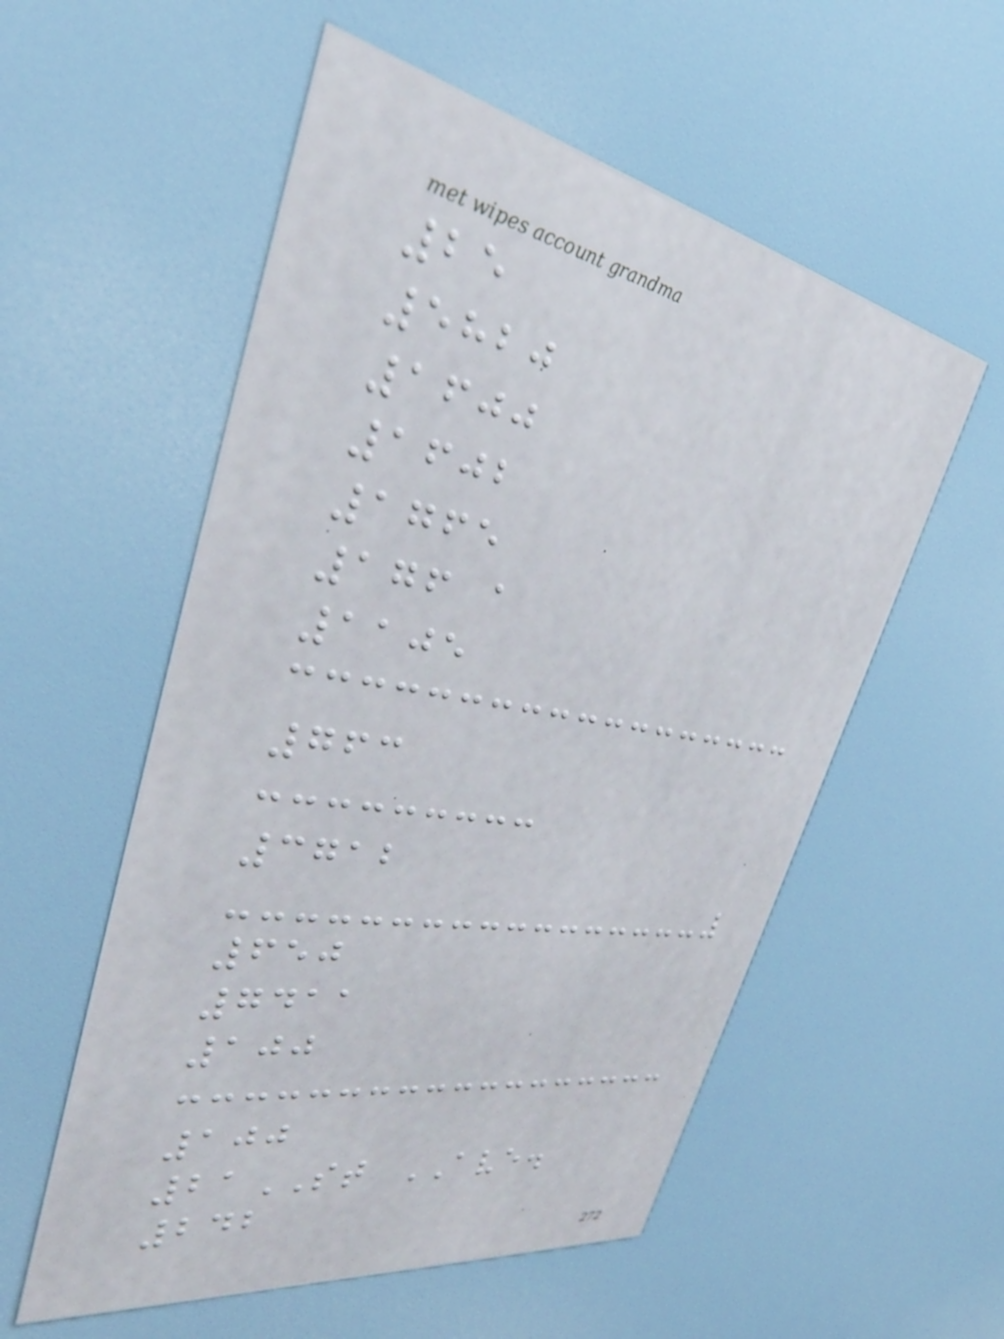25
5820
1600
1602
1765
176 a
1105
763
3712
650
7411
100
100
21ST AVE.
242
